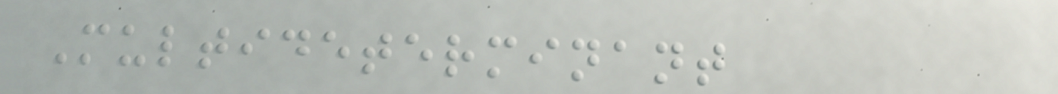Multideterminant
